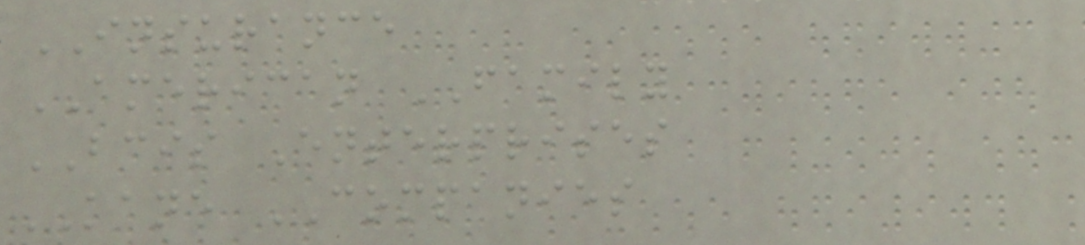INSURANCE
AMERICAN FAMILY
BCIS Enterprises
KANE COMPANIES
